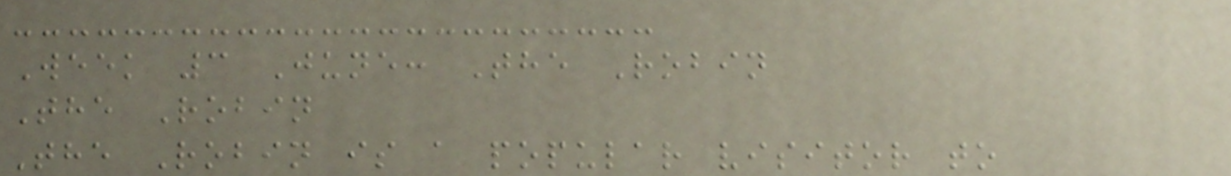Week 3 June: The Robin
The Robin
The Robin is a popular visitor to
